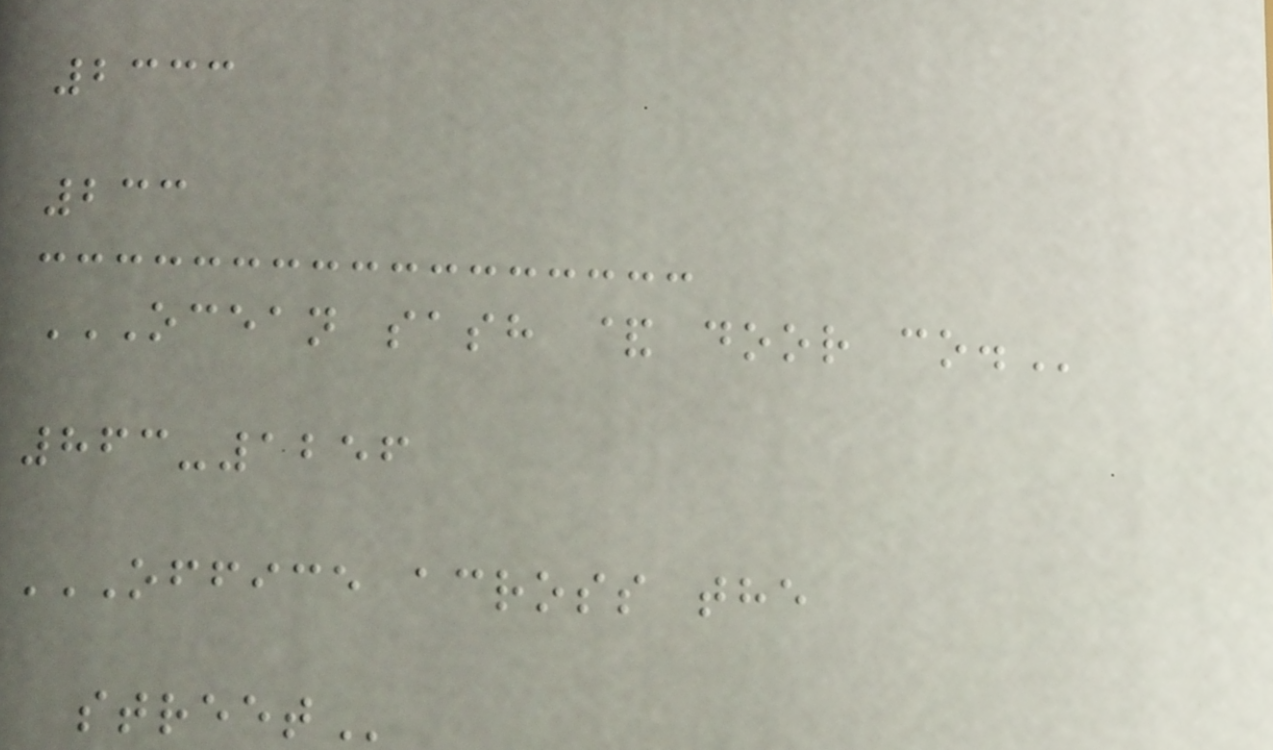2333
233
OCEAN SASH & DOOR CO.
863-1256
OFFICE ACROSS THE
STREET
